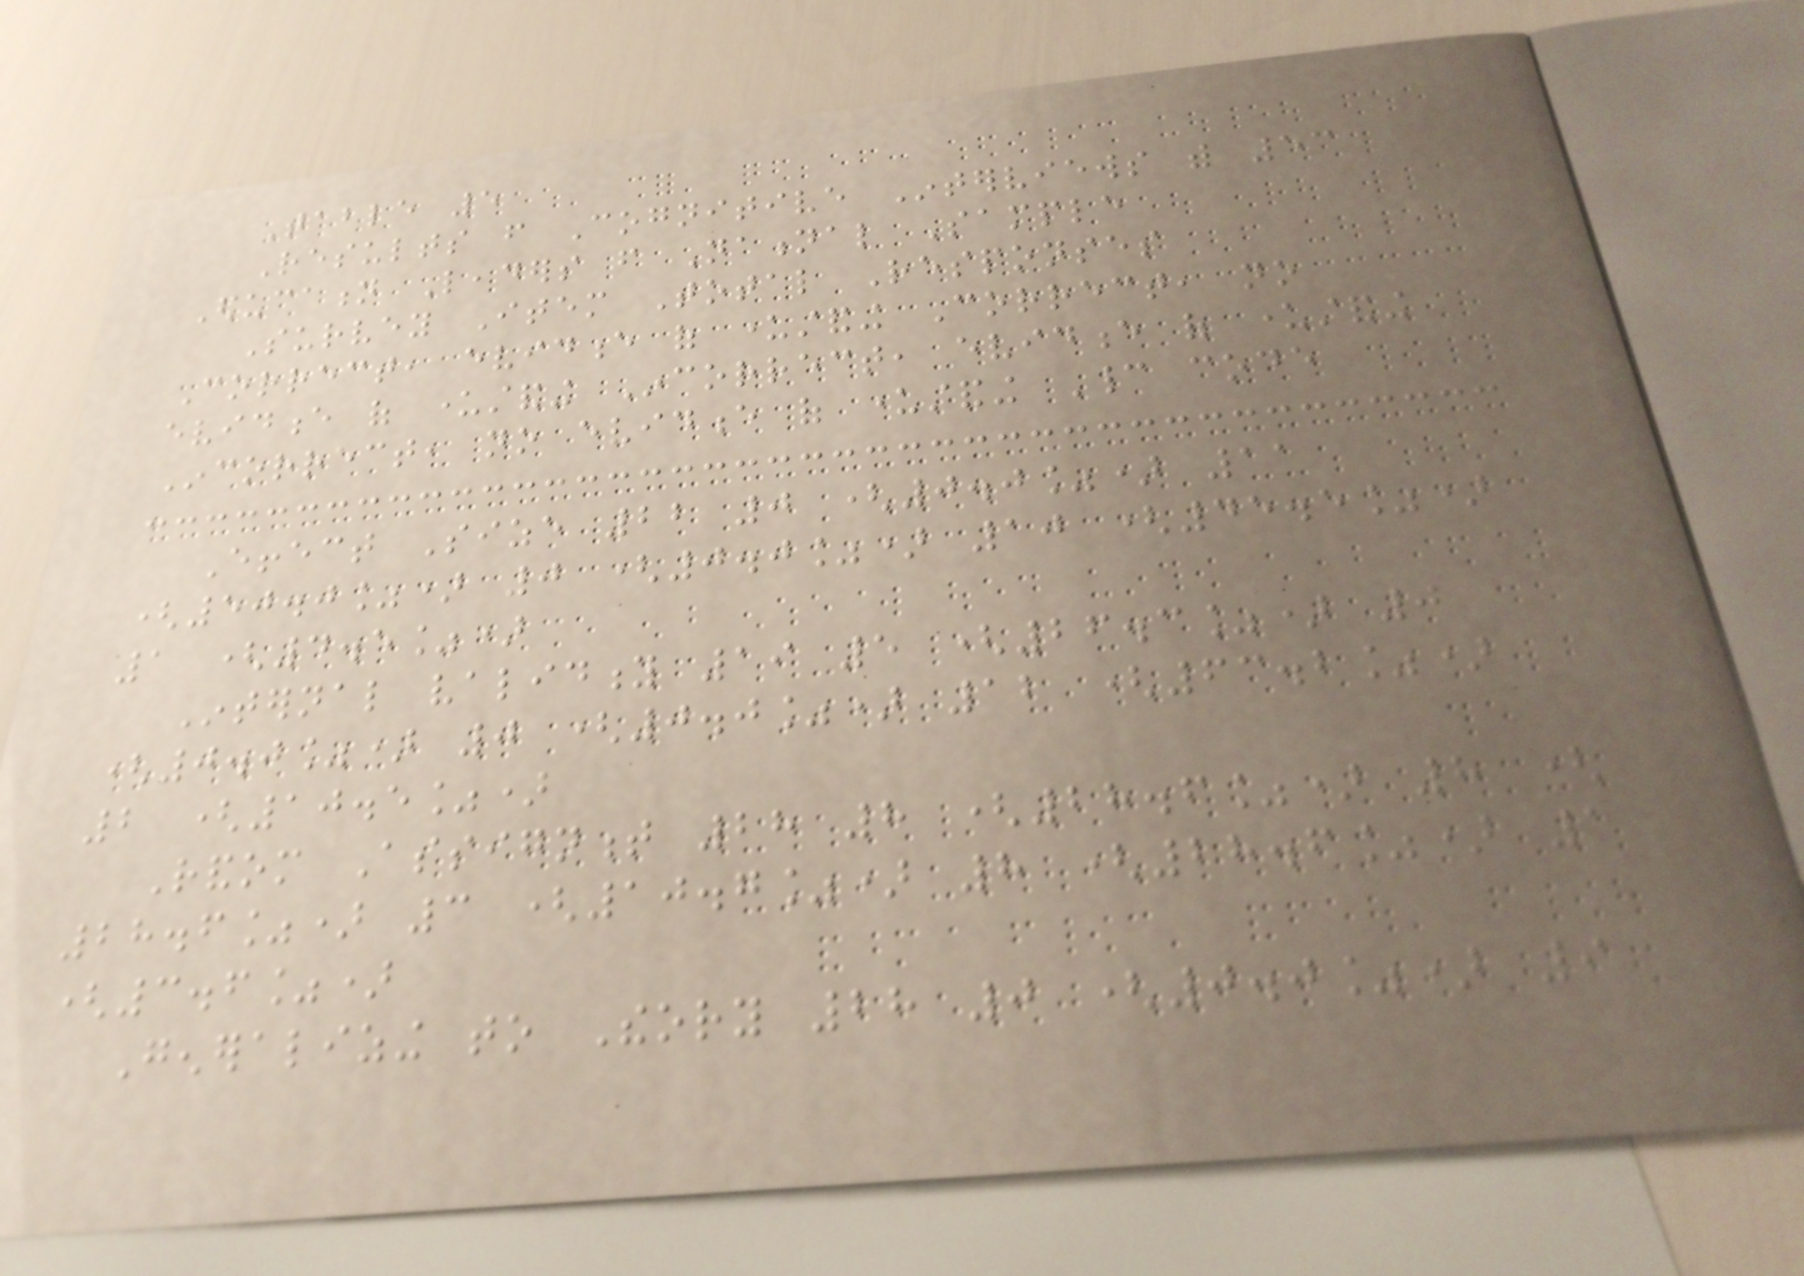Table 5
Results from Cognitive Interviews with 53
Education Leaders from National Sample
Survey Item Total Responses
Correct, evidence of understanding Correct, no
evidence of understanding Incorrect, evidence of understanding
Incorrect, no evidence of understanding Cannot code
Effect Size 22 0 (0.0%) 11
(50.0%) 0 (0.0%) 10 (45.5%)
1 (4.5%)
Internal validity 19 5 (26.3%) 0
(0.0%) 0 (0.0%) 12 (63.2%)
2 (10.5%)
Random Assignment 28 8 (28.6%) 8 (
28.6%) 3 (10.7%) 8 (28.6%) 1
(3.6%)
Generalizing to Theory 28 0 (0.0%) 9
